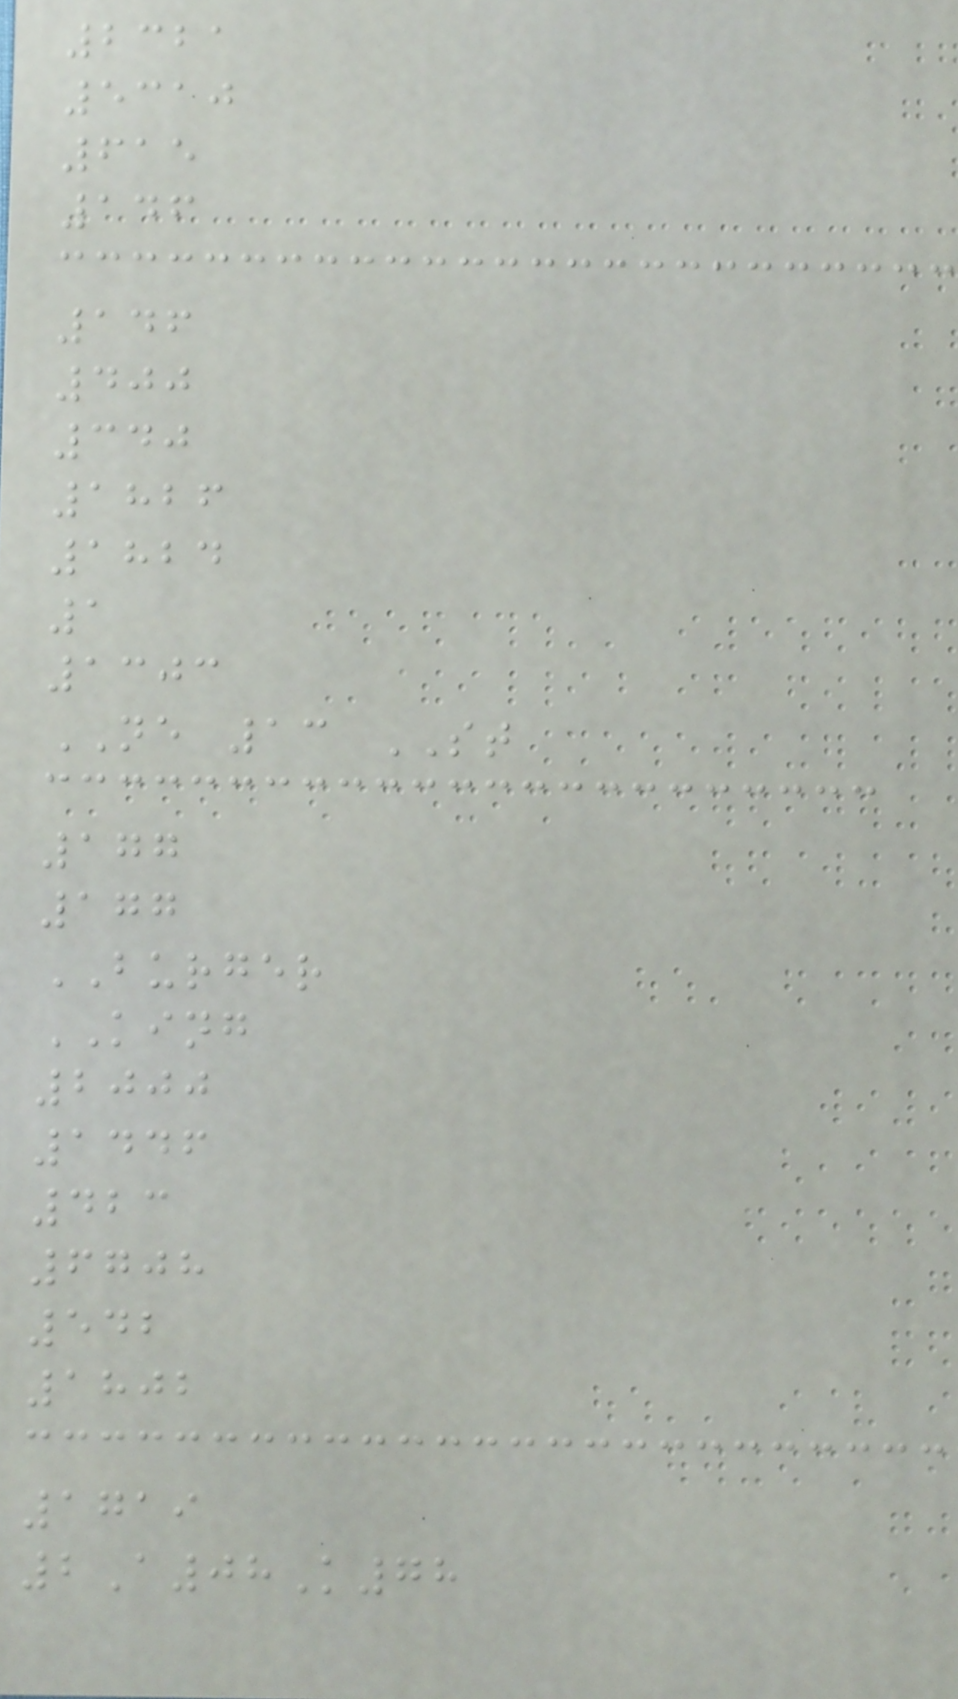2321
5310
615
146
146
400
340
1826
1824
1
1303
NE 13 ST
177
177
BURGER
KING
2000
1446
423
6708
542
1802
1719
2A08K78
